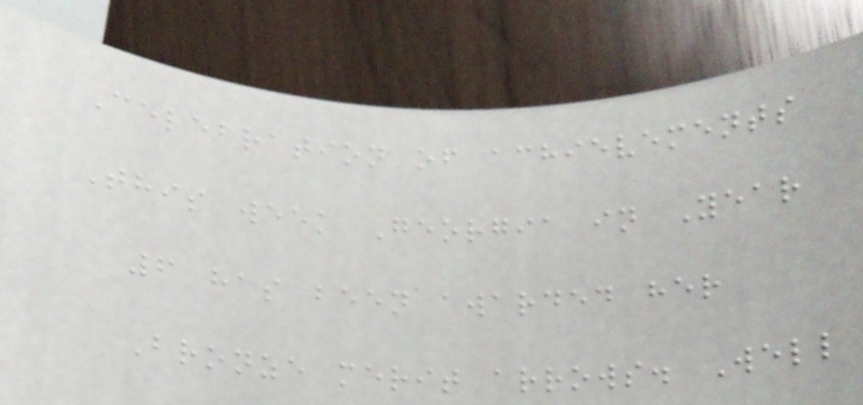Celebration of achievements
This week Georgia in Year
6 has been awarded her
Bronze merit arrows. Well
